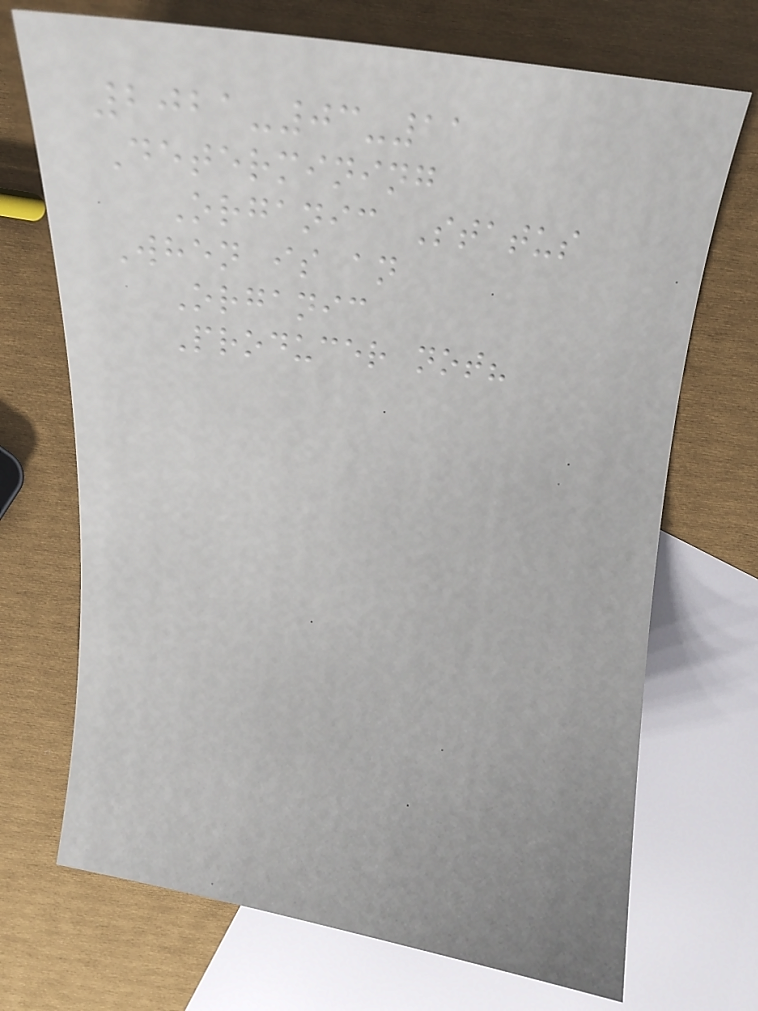2021-03-11
Determining
Organic Status
When is an
Organic
Producer not?
